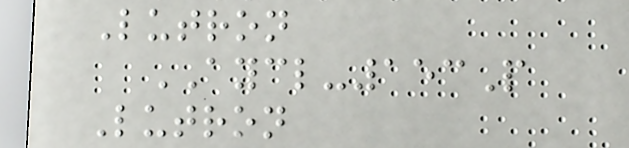Lutron
AYCL-153P
Lutron
